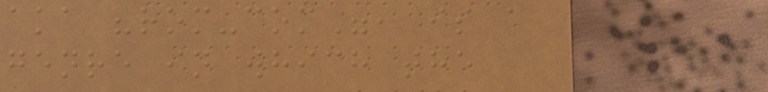aka "rom-com", is a
genre in which the
